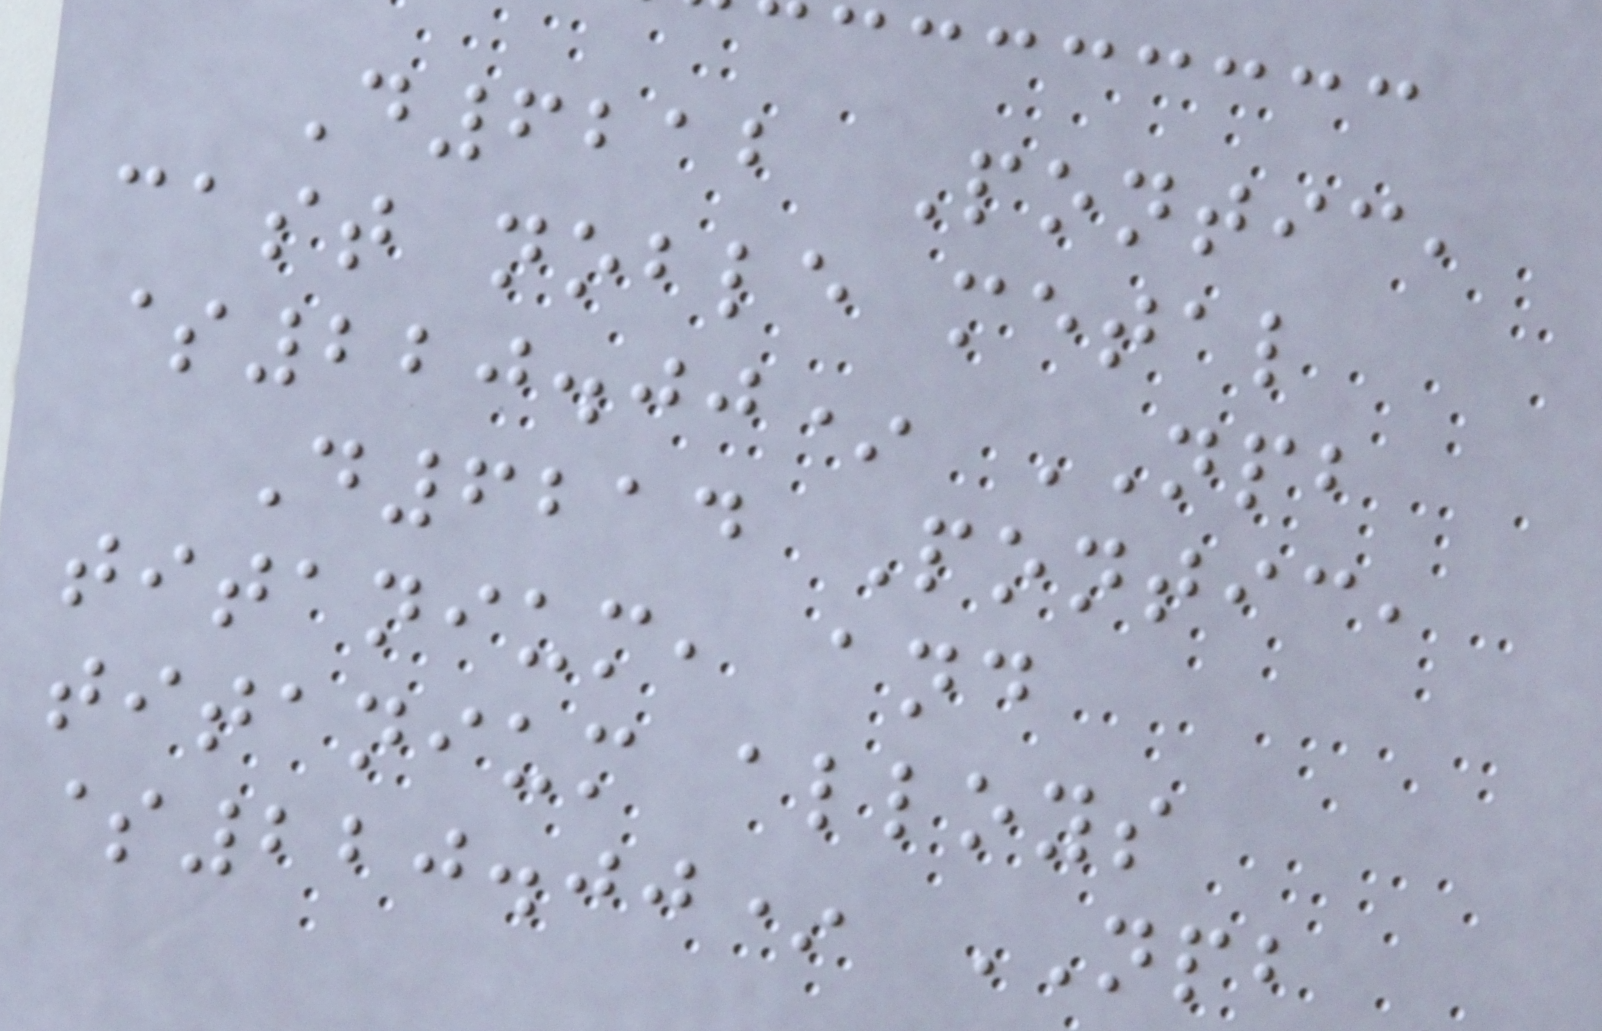D6212 Pontic,
cast noble metal
$220.00* NPB
D6214 Pontic,
titanium, and
titanium alloys
$220.00* NPB
